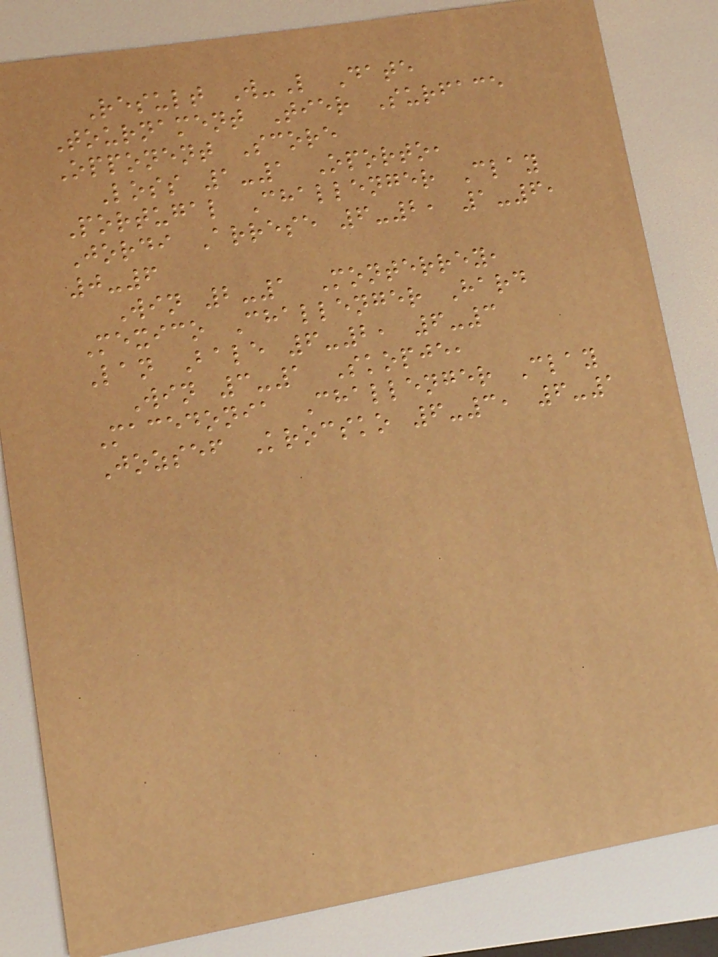Result W-L Date
Tournament Tier Surface
Opponent Score
Loss 1-1 Oporto,
Portugal Challenger Clay
Jordi Arrese 6-2, 1-6,
0-6
Win 2-1 Monterrey,
Mexico Challenger Hard
Lan Bale 6-2, 6-3
Win 3-1 Skopje,
Macedonia Challenger Clay
Jozsef Krocsko 6-3, 6-1
